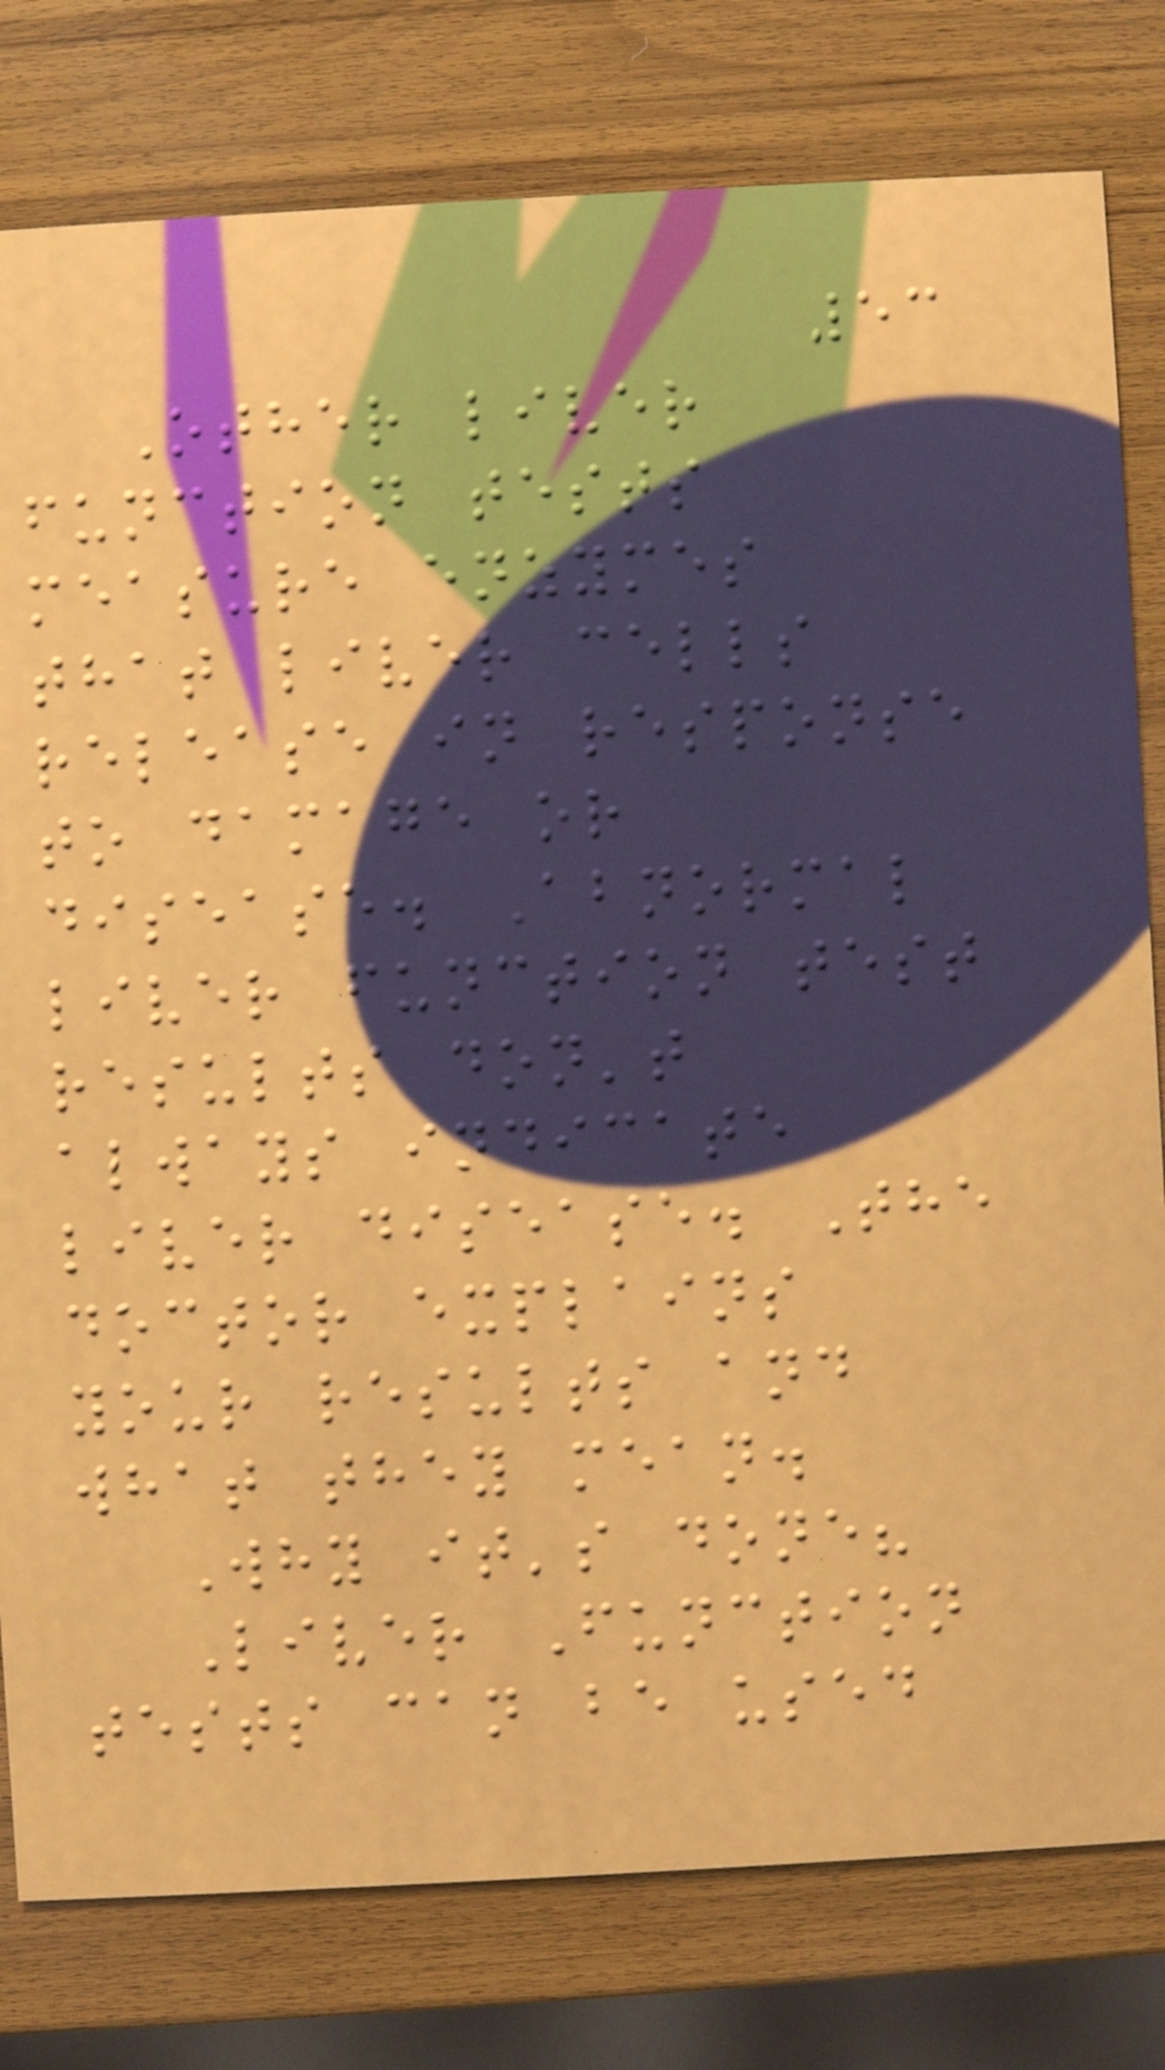53
Other liver
function tests
measure enzymes
that liver cells
release in response
to damage or
disease. Abnormal
liver function test
results don't
always indicate
liver disease. The
doctor explains
your results and
what they mean.
Why it's done?
Liver Function
tests can be used
